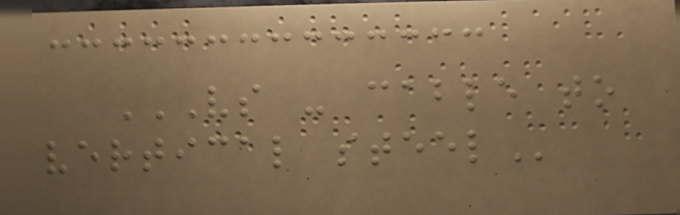VS - CABLE TO
VERTICAL STEEL
